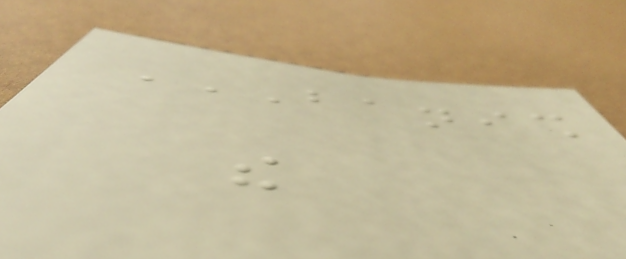BANISH
THE
